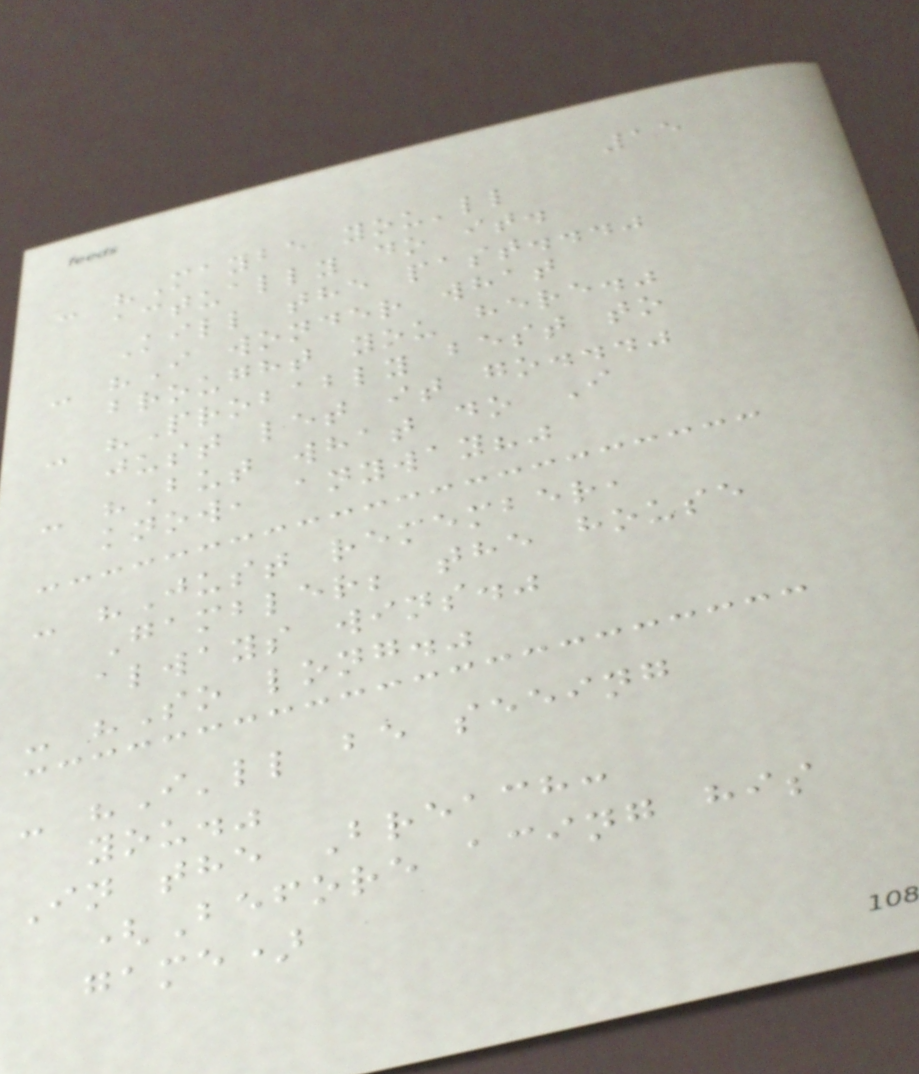15
- "Maybe you'll
actually do it.
Kill the past..."
- "I wonder what
brought you here."
- "Probably best to
just let it go..."
- "But what do I
know, anyway?"
- "Just remember,
Gambler; the house
always wins."
- "So long."
- "I'll be seeing
you."
In the Breach:
(Before acing his
game)
